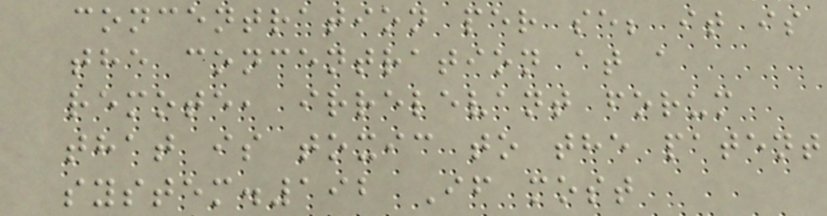concentration per se; it is
the concentration at a
remote, irrelevant forum
that is toxic to the patent
system.192 If most
